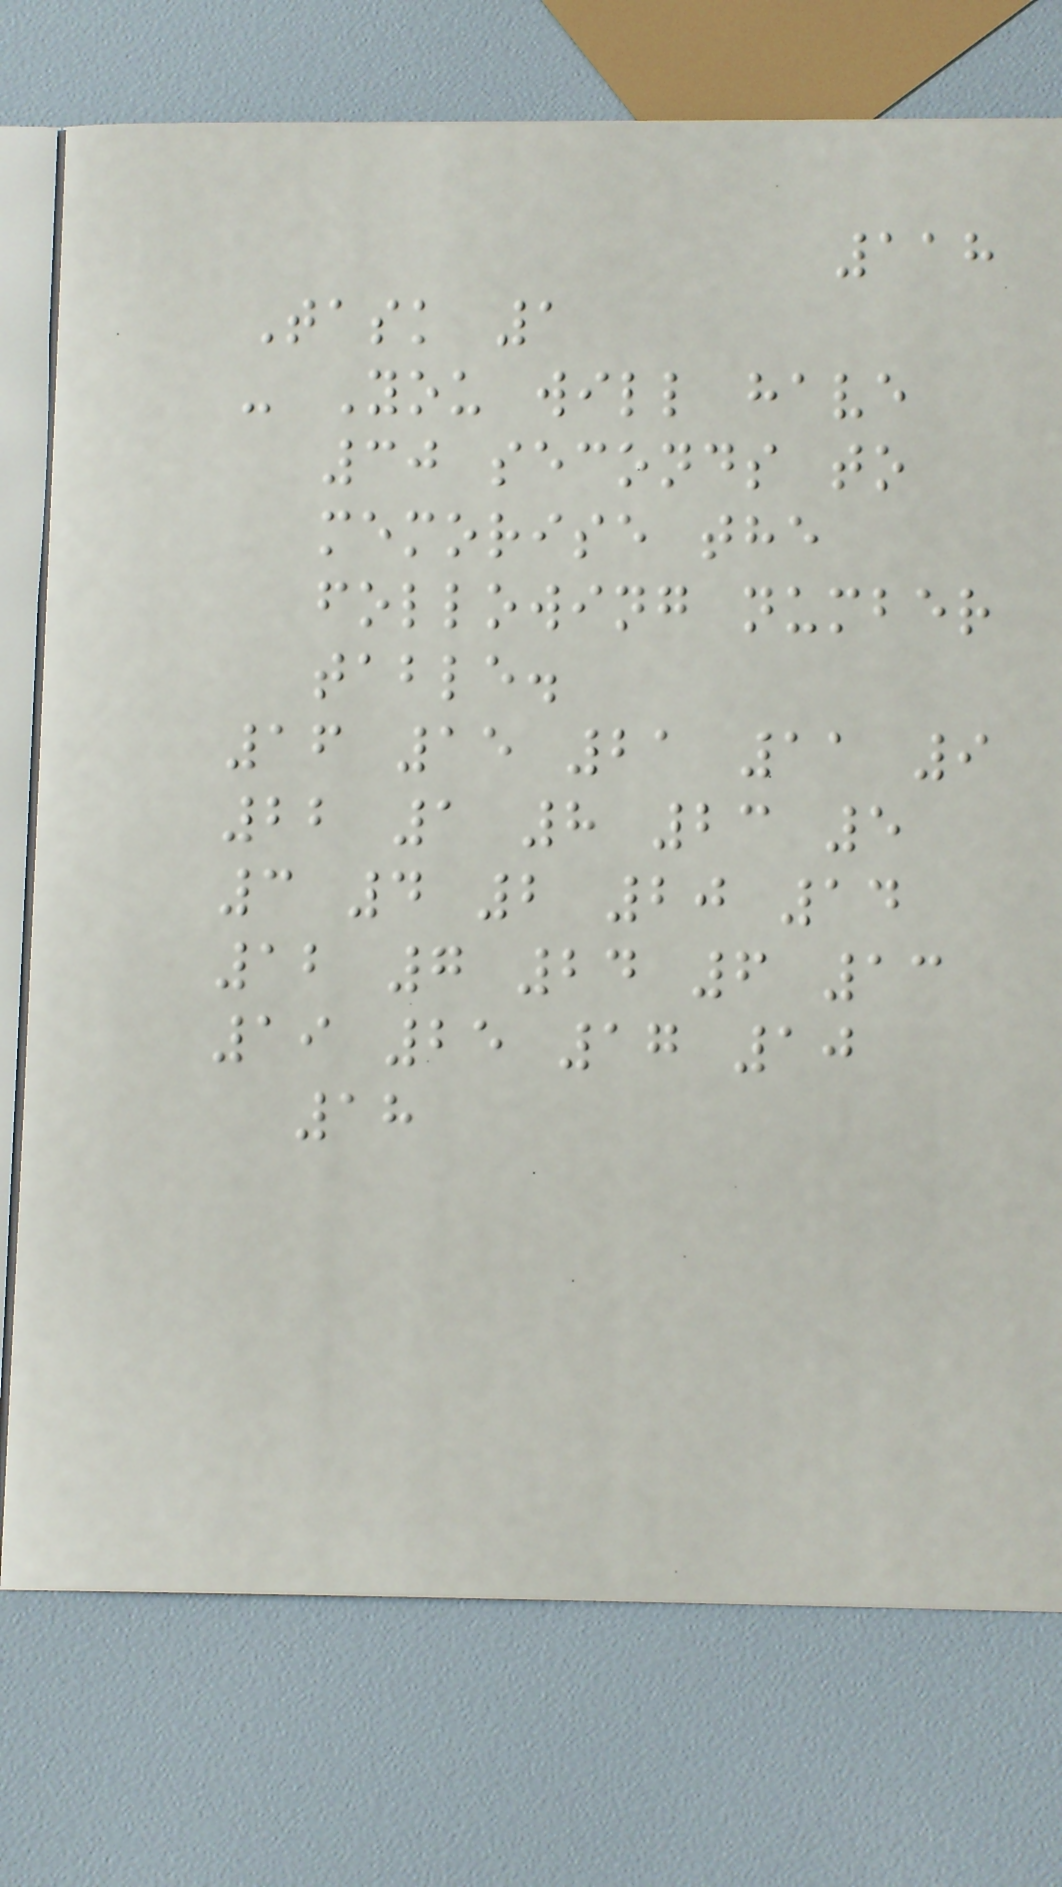118
Task 1
- You will have
30 seconds to
memorise the
following number
table.
16 15 21 11 9
22 1 8 23 5
3 4 2 20 14
12 7 24 6 13
19 25 17 10
18
